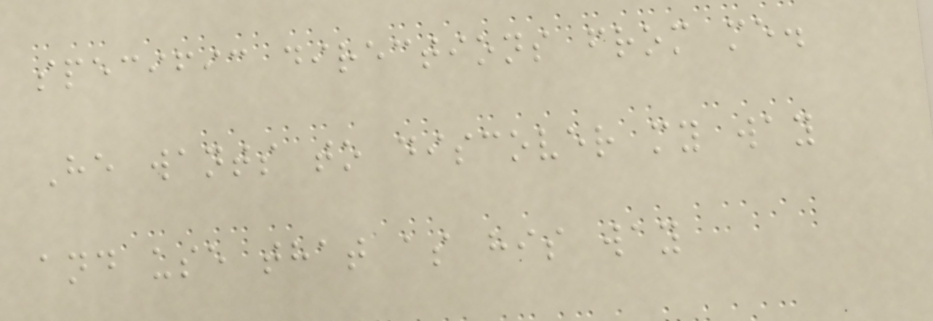specific directions from me.
He wants to discover my way
and use that as his way
